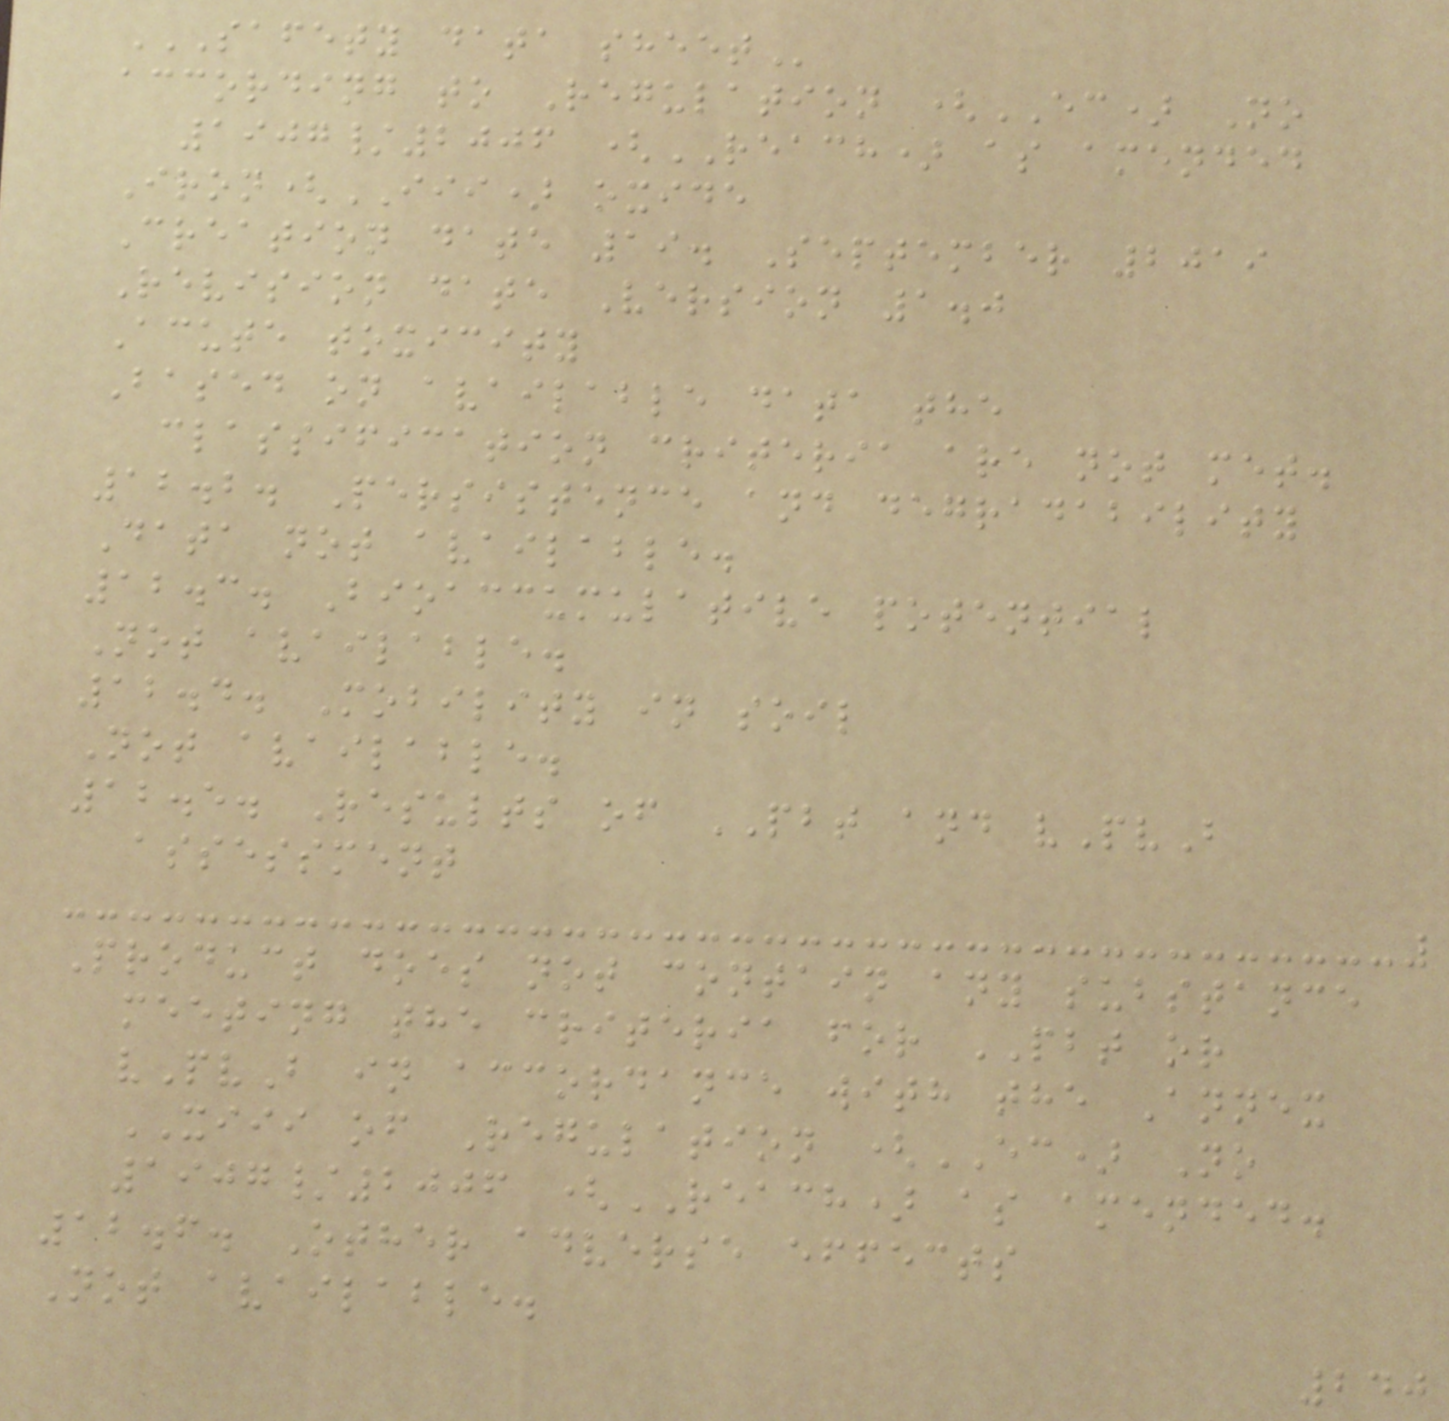SAFETY DATA SHEET
according to Regulation (EC) No
1907/2006 (REACH) as amended
Iron(III) oxide
Creation date 19. September 2019
Revision date Version 1.0
Acute toxicity
Based on available data the
classification criteria are not met.
12.2. Persistence and degradability
Data not available.
12.3. Bioaccumulative potential
Not available.
12.4. Mobility in soil
Not available.
12.5. Results of PBT and vPvB
assessment
Product does not contain any substance
meeting the criteria for PBT or
vPvB in accordance with the Annex
XIII of Regulation (EC) No
1907/2006 (REACH) as amended.
12.6. Other adverse effects
Not available.
240
